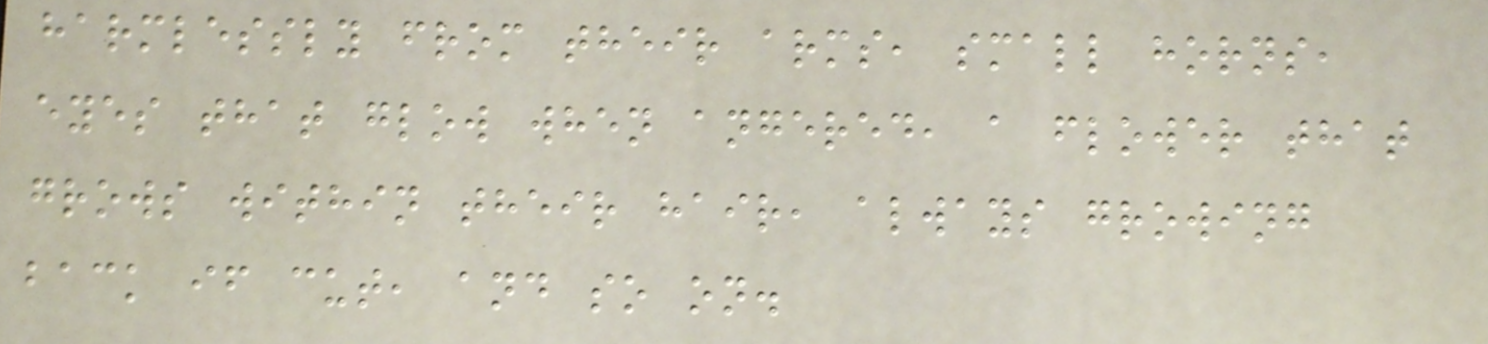harmlessly from their arms, small horns,
eyes that glow when angered, a flower that
grows within their hair, always growing
back if cut, and so on.
